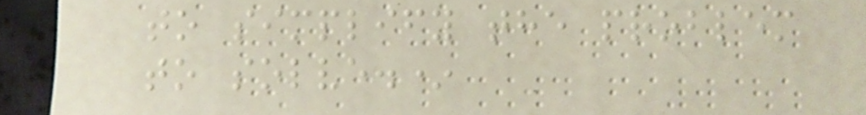to simplify the problem
to solve.*
